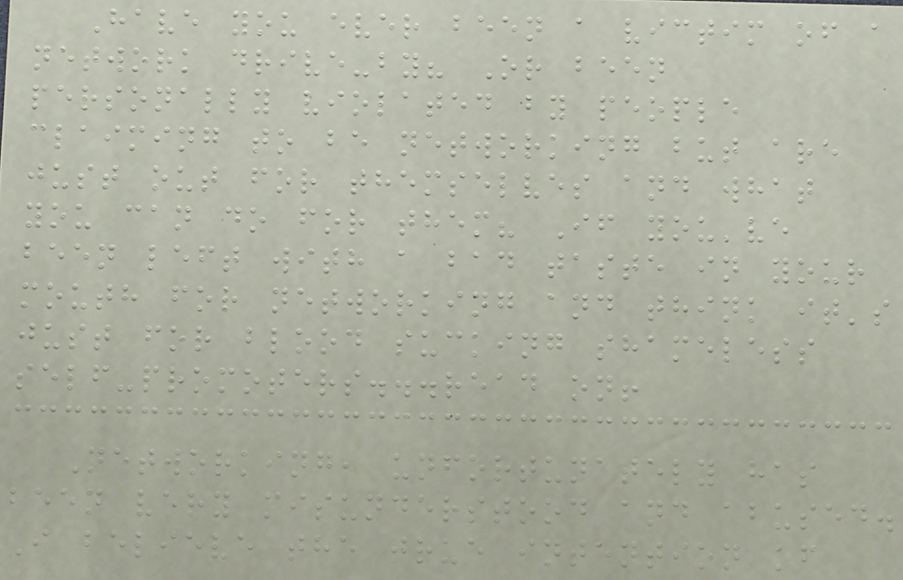Have you ever been a victim of a
network drive-by? Or been
personally violated by people
claiming to be networking but are
just out for themselves and what
you can do for them? If you've
been left with a bad taste in your
mouth for networking and think it's
just for blood sucking shameless
self-promoters...read on!
Networking, unfortunately has
been very misunderstood and abused.
I believe the true intention of
